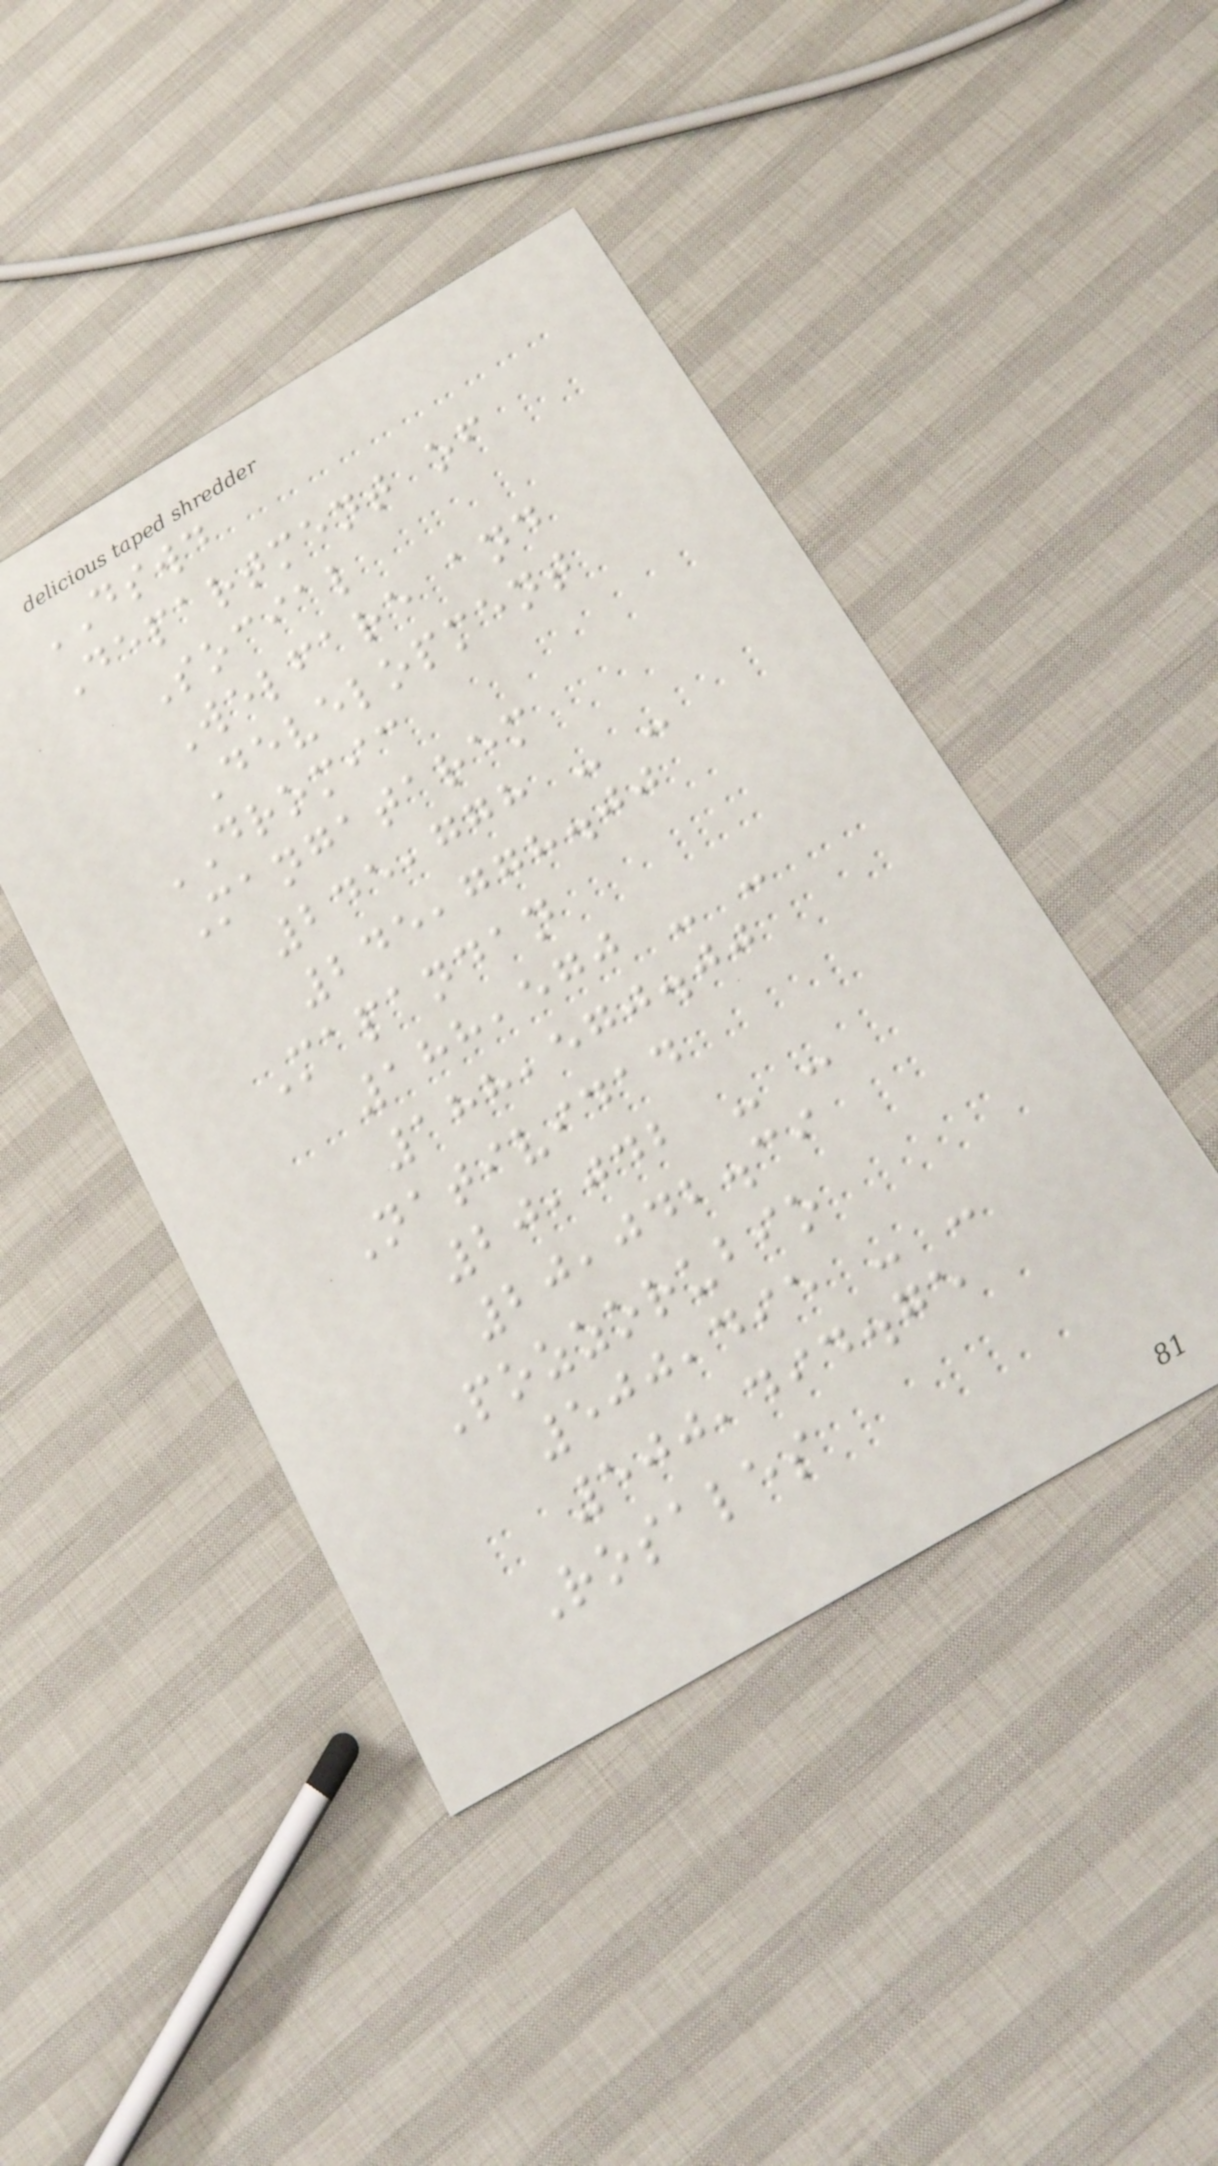DSWD
Department of
Social
Welfare and
Development
DROMIC
Mangatarem
245,778 - -
245,778.00
Mapandan
188,570 - -
188,570.00
Natividad
20,042 - -
20,042.39
Pozzorubio
500,495 - -
500,494.75
Rosales
